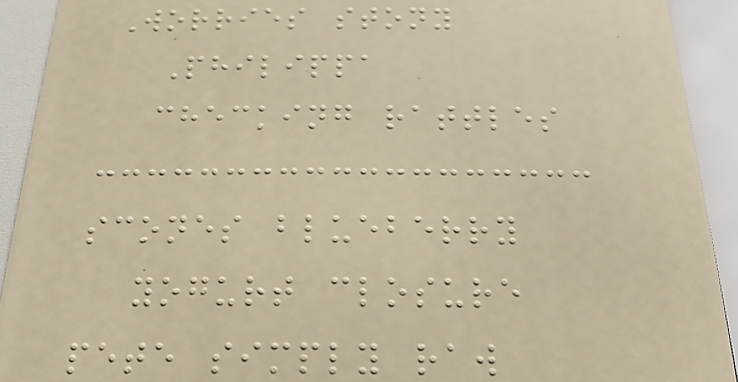Worries stony
Philippa
checking rattles
scones blueberry
yogurt closure
pete simply raw
